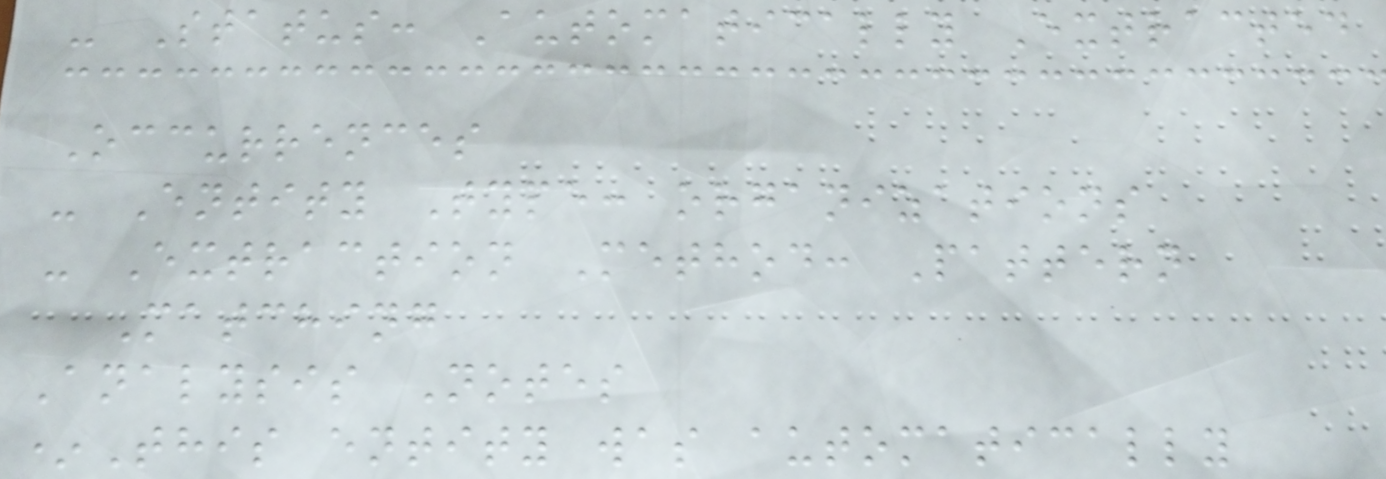- Status: Automatically Extracted
Occurrences
- Entity Type: organizations
- Extraction Method: Pattern
Matching
Analysis Notes
*This entity was automatically
